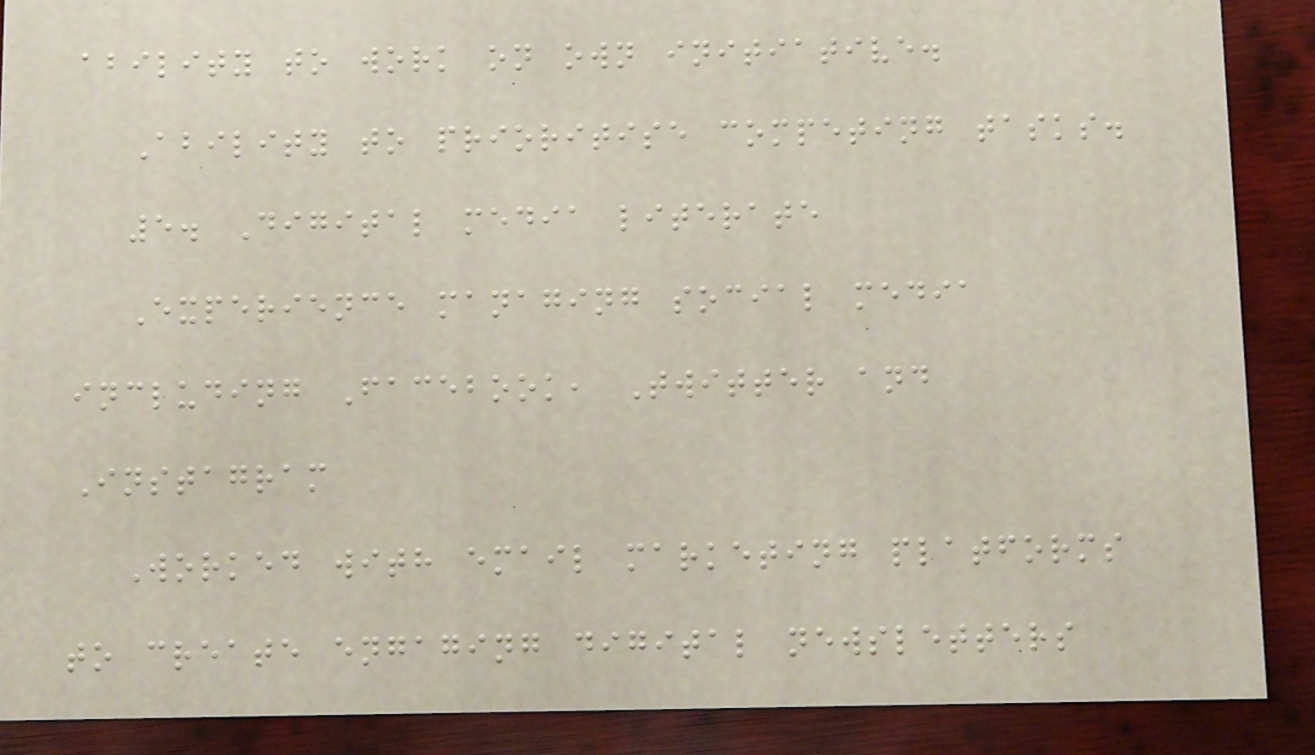ability to work on own initiative.
Ability to prioritise competing tasks.
5. Digital media literate
Experience managing social media
including Facebook, Twitter and
Instagram
Worked with email marketing platforms
to create engaging digital newsletters
